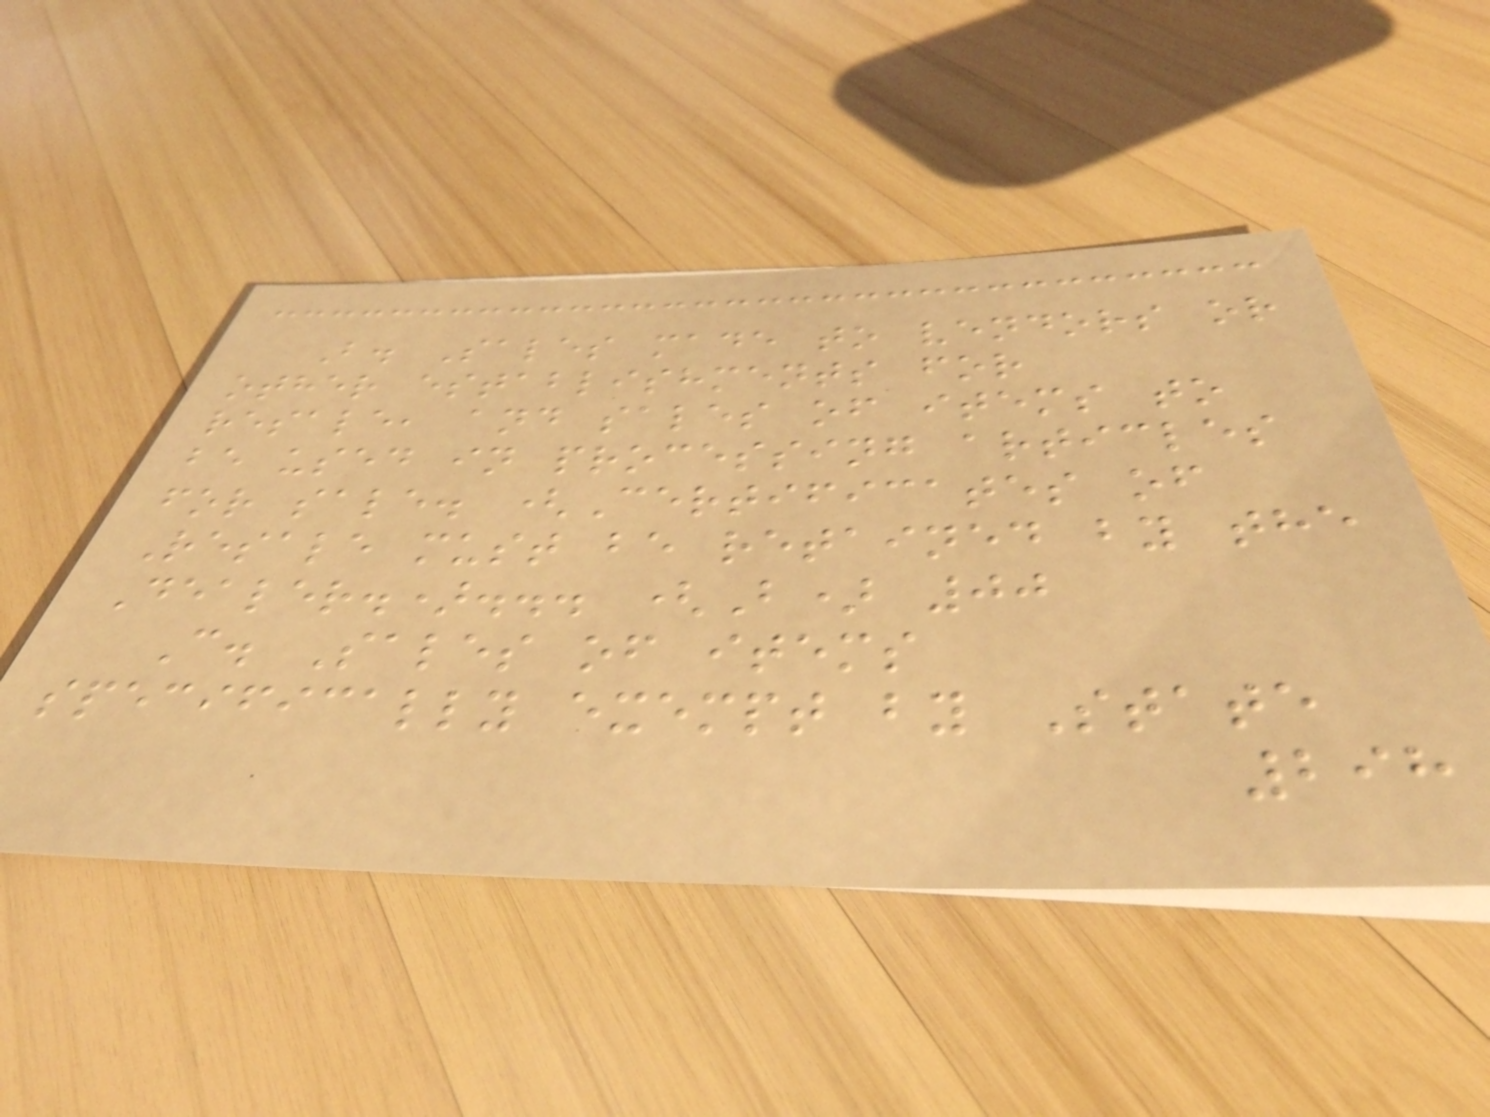B. Sales made to vendors or
other establishments for
resale, and sales of items to
be used in processing articles
for sale. (Certificates of
Resale must be retained by the
Dealer.)... (B) 00
C. Sales of items
specifically exempt by State
298
